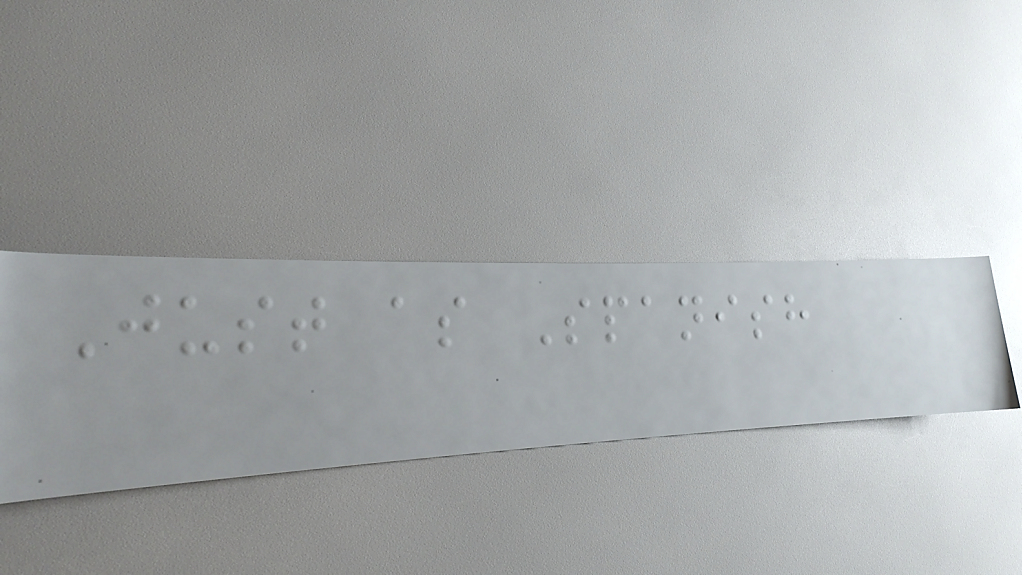Just as Spanish
